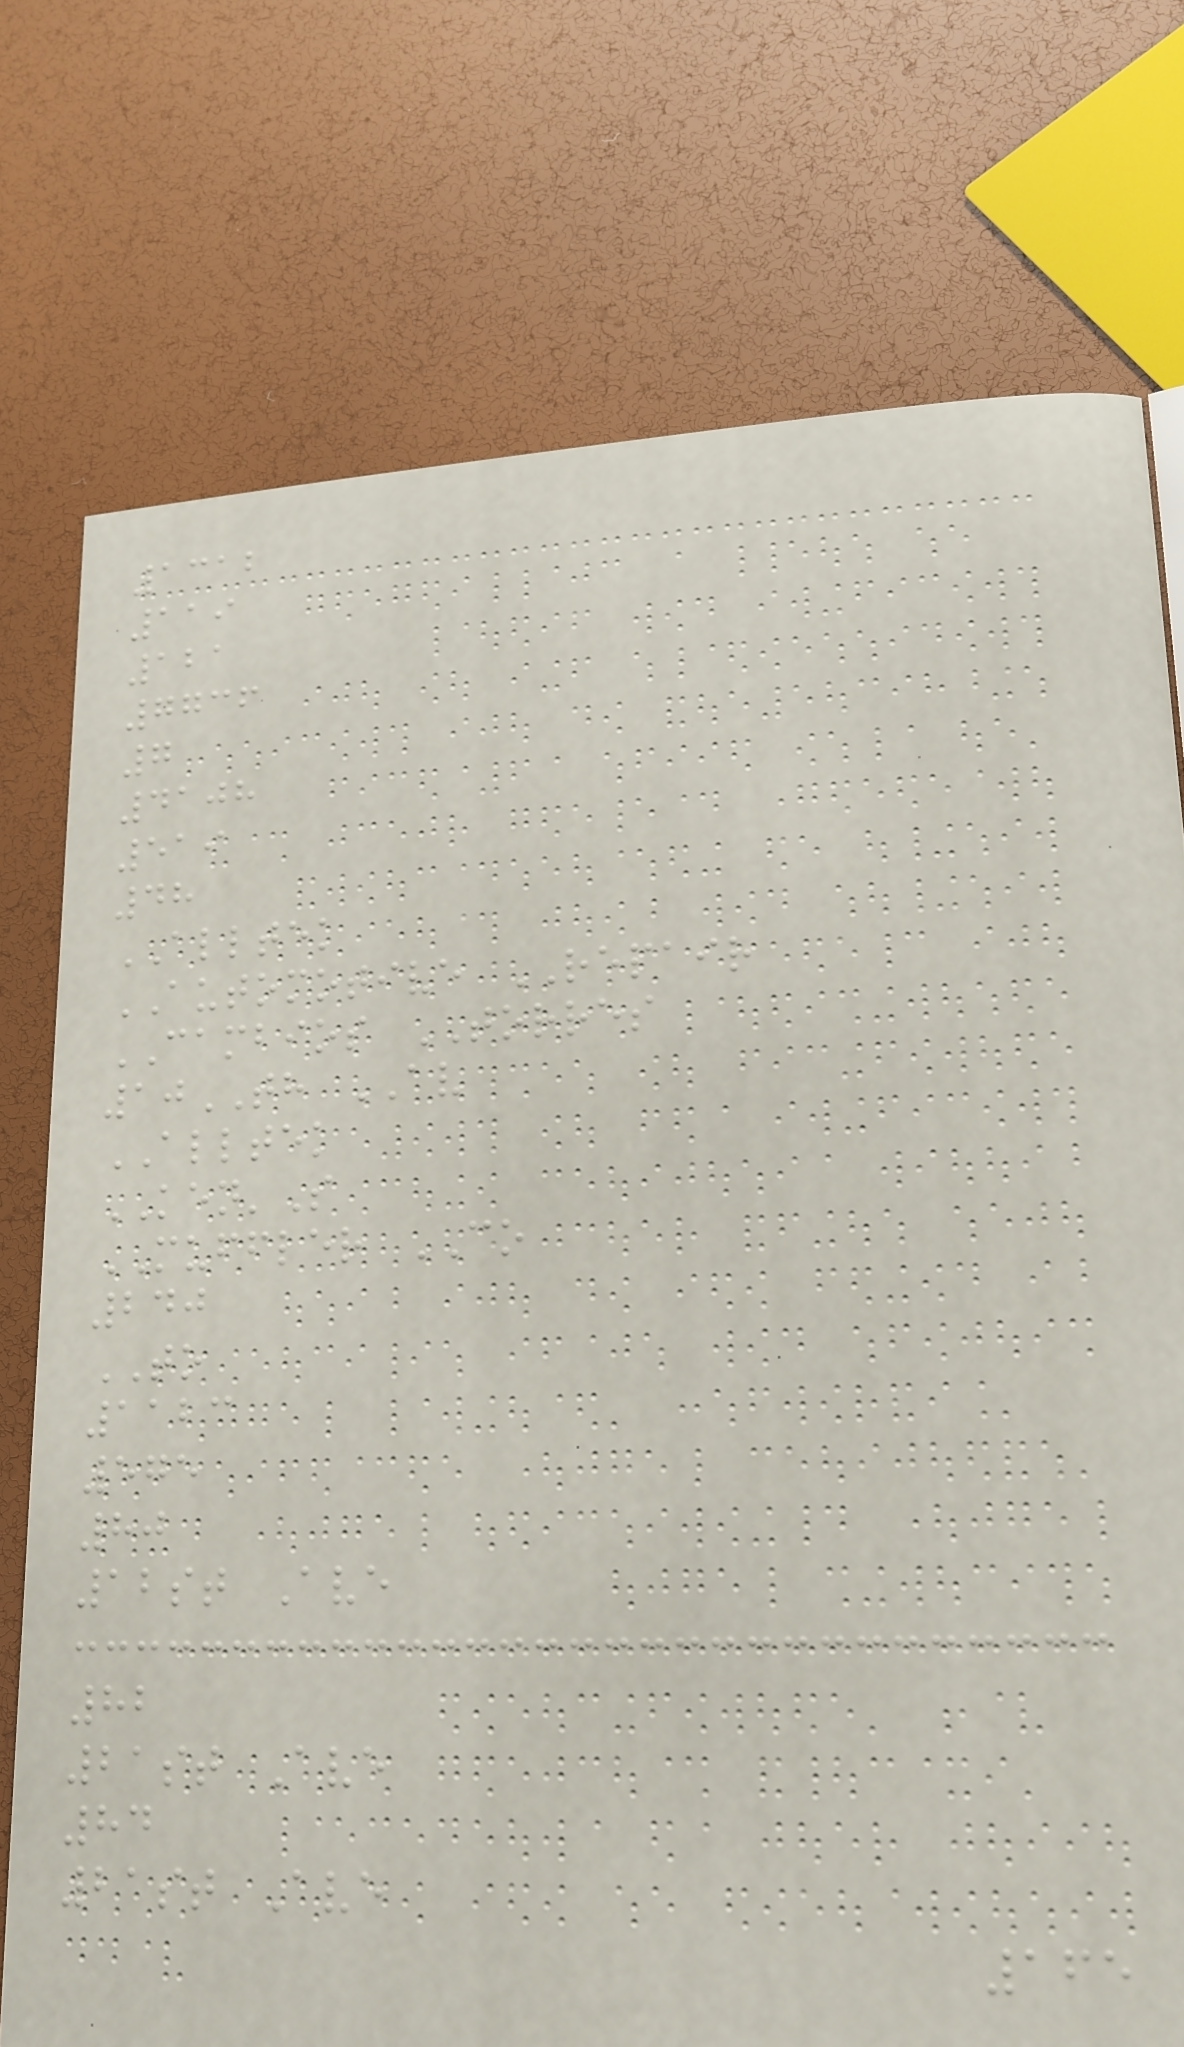1312
119
121
7736
7
4108
519
48
ALLTEK
AUTOMOTIVE REPAIR
CAMBIOS TORRES
10TH AV
ALLTEK
KEN'S
MUFFLER CO
240
TO
1123
575
80
12st Ave
82
21st Ave
84
21st Ave
165
